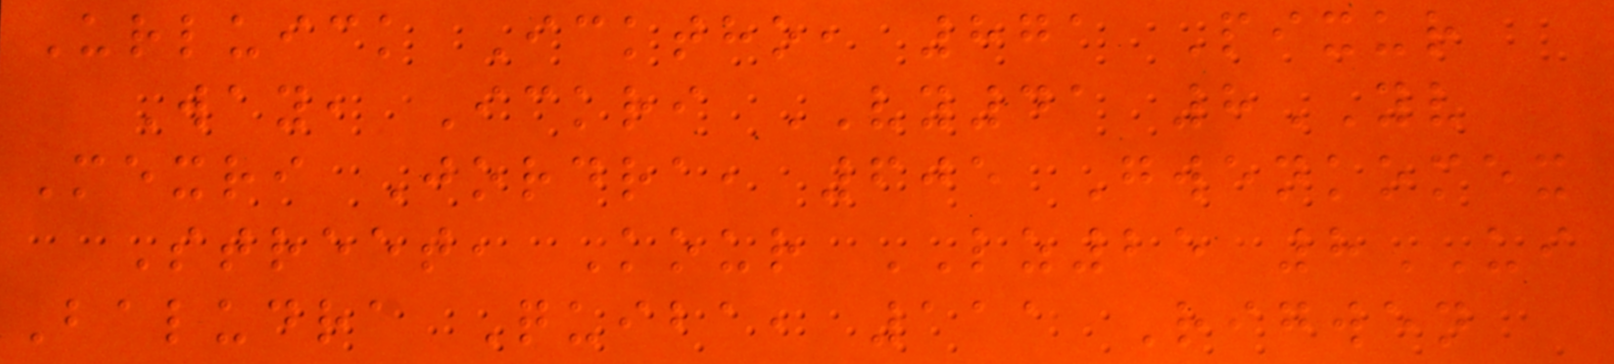Urluick Icktho, 871 Pixur
Way, Ickri VY41 8YV
Mexri Jordra, 605 Gwenkomex
Street, Kour LZ25 8UI
Baludra Quiba, 111 Rigwen
